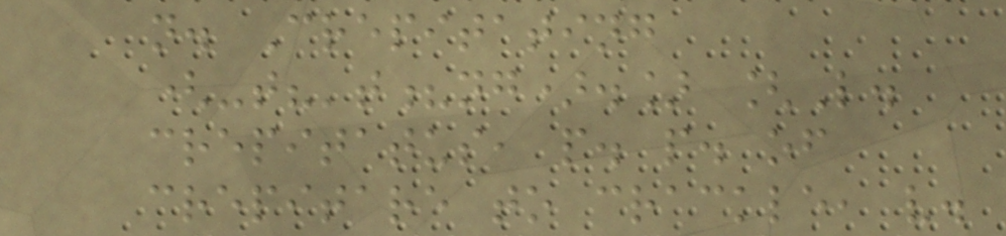n. Crepitating
(-t?'t?ng).] [L.
crepitatus, p. p. of
crepitare to crackle, v.
